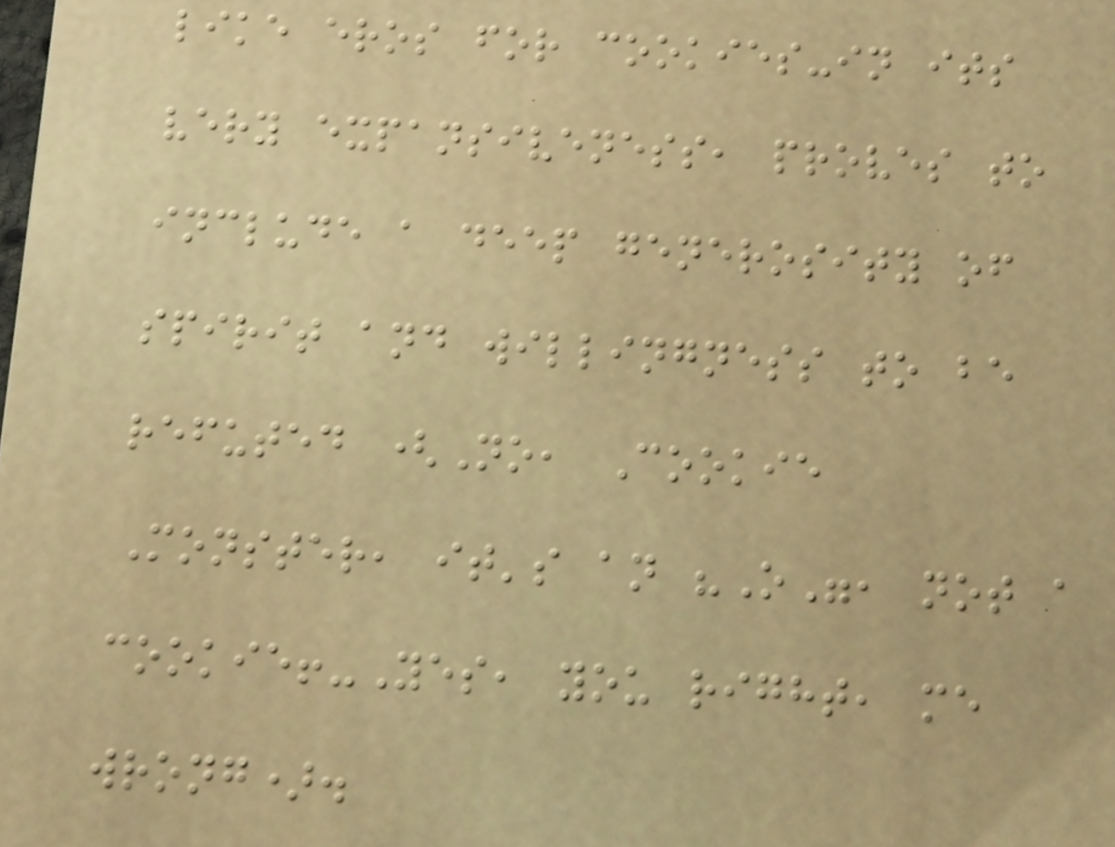like eros for cookies-in its
very expansiveness, proves to
include a deep generosity of
spirit and willingness to be
refuted (No, Cookie
Monster, it's an "O", not a
cookie!-Yes, you right, me
wrong).
